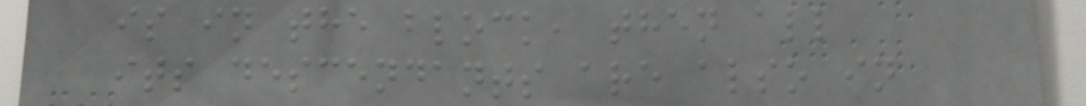is in the block, then all
its descendants are also in
